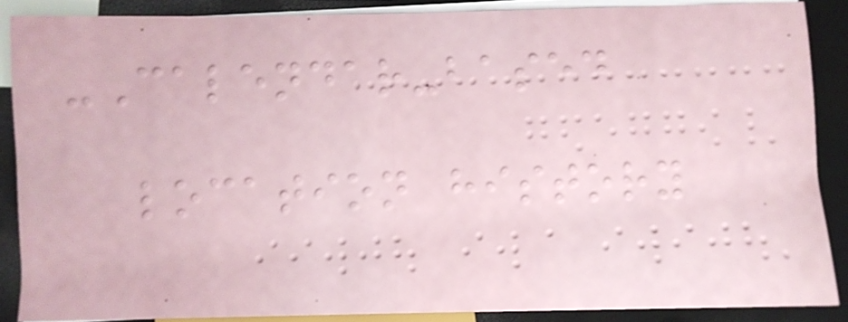-Calendar-based
location history
